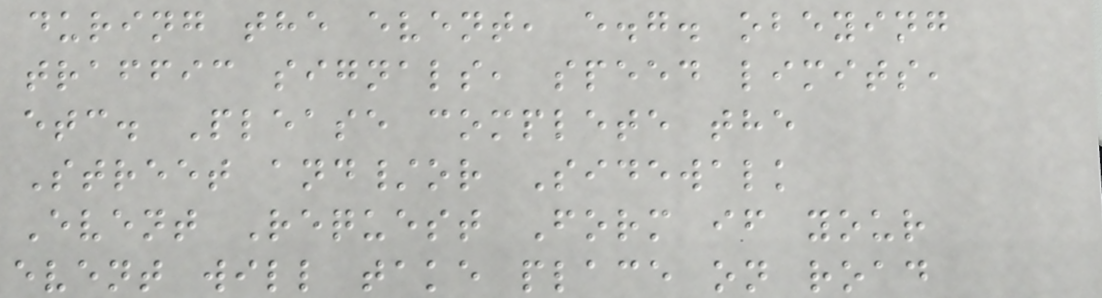during the event, e.g. obeying
traffic signals, speed limits,
etc. Please complete the
Street and/or Sidewalk
Event Request Form if your
event will take place on road
